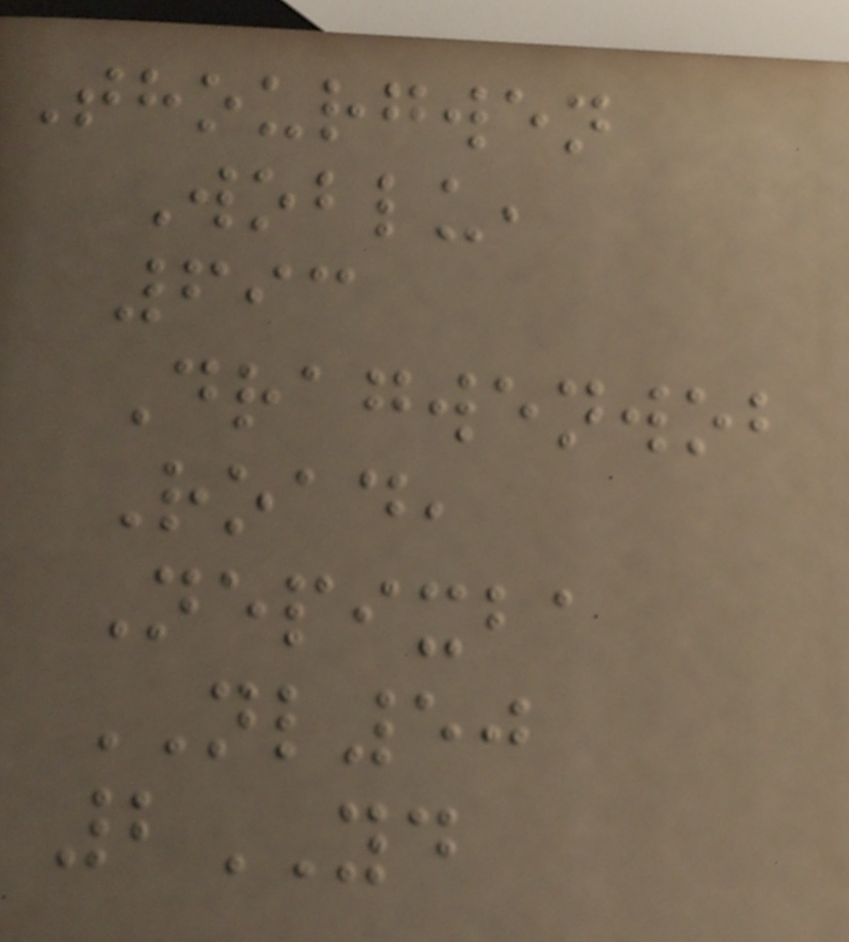Thourgwen
Woblu,
693
Dragwenwob
Road,
Nepixba
NL50
2YD
